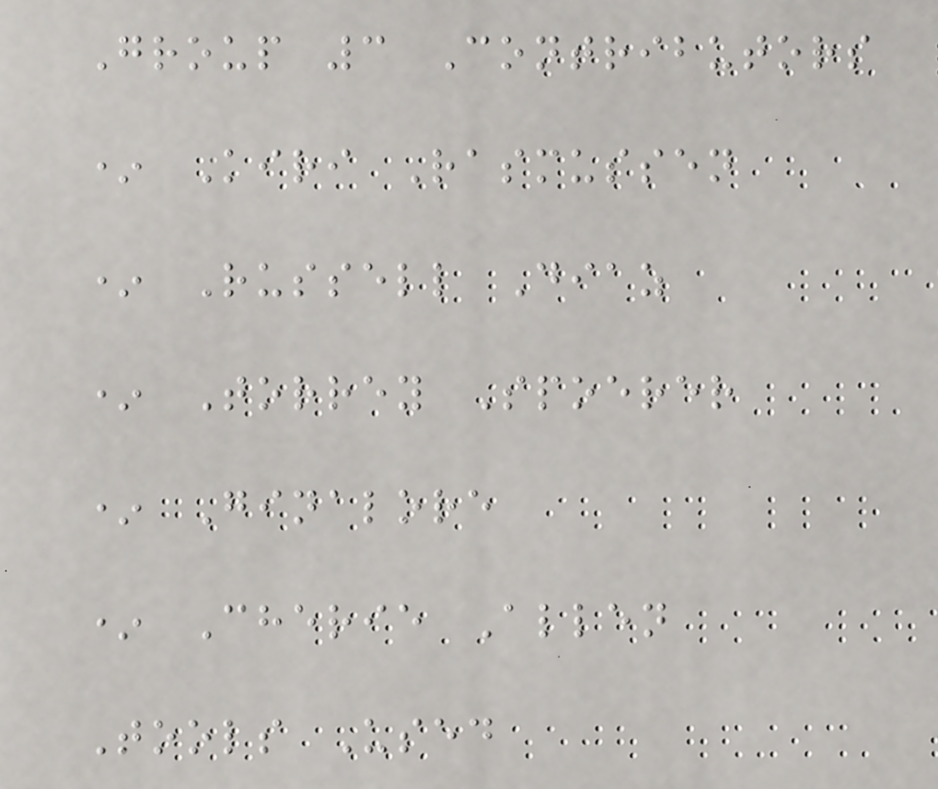Group 3 Contributors
* Kiri Rasmussen
* Russell Diaz
* Torrey Spoerer
* Ginalore
* Cherie Allen
Tools Used
